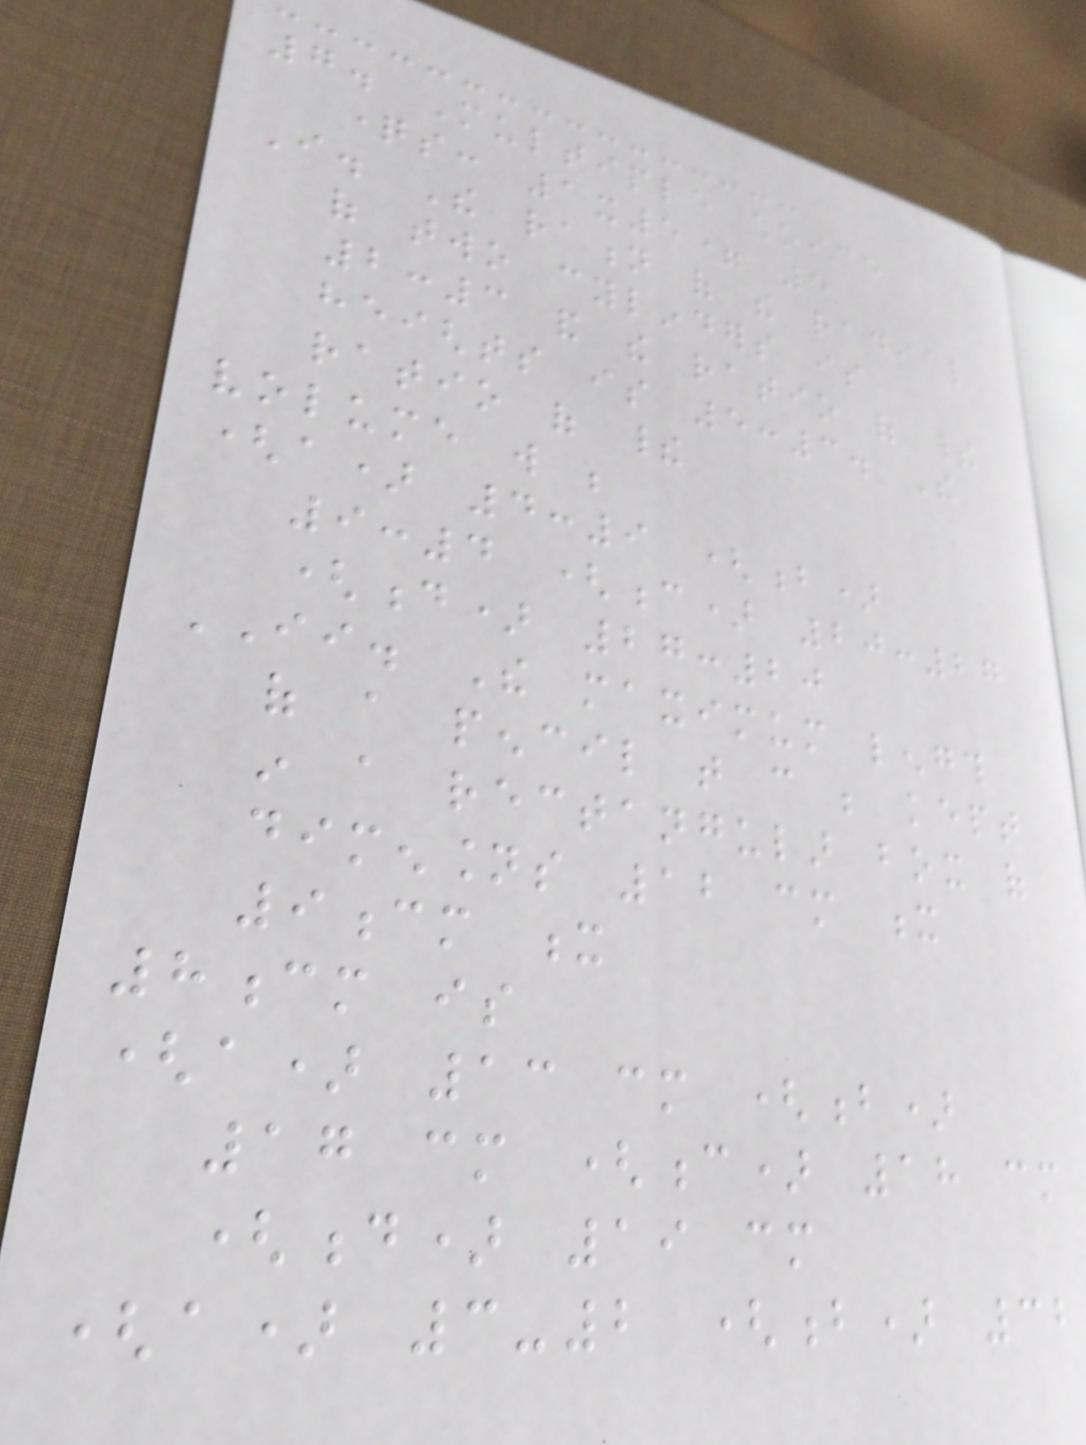7. Multiple choice
questions: 1x5= 5
I. The ration of the radial
of two cylinders is
2:3 and the ratio of their
heights is 5:3. The
ratio of their
volume will be
(a) 4:9 (b)
9:4 (c) 20:27
(d) 27:20
II. The maximum length
of a pencil that can be kept
in a rectangular box of
dimensions 12 cm x
9cm x
8cm is
(a) 13 cm (b)
17 cm (c) 18 cm
(d) 19 cm
(a) 3-2 (b) 32
